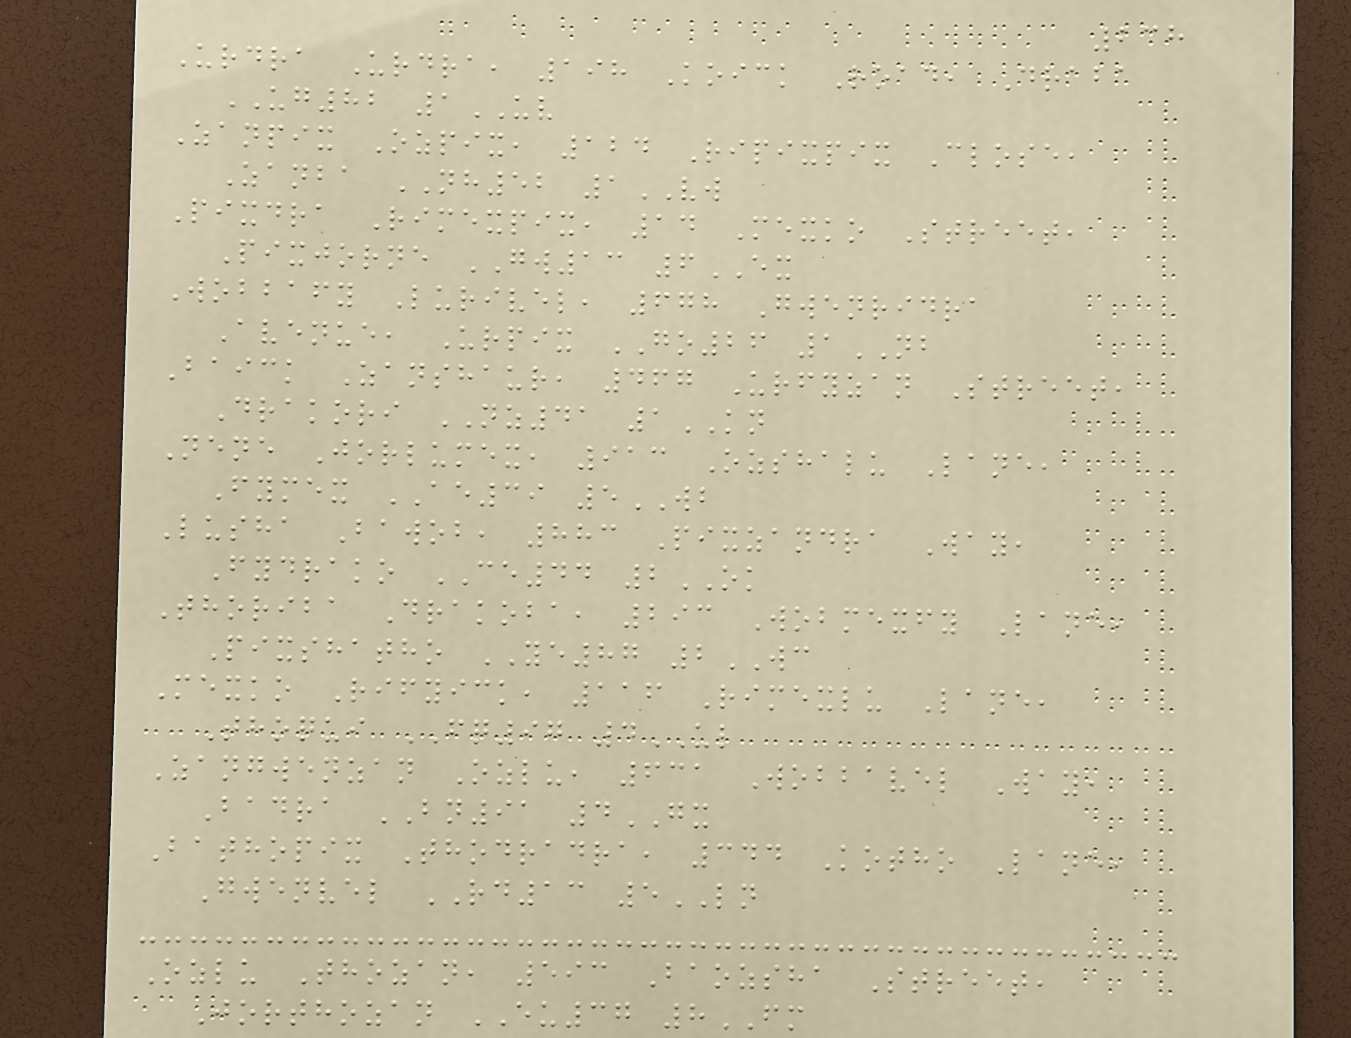238
Urdra Urdra, 198 Koick Road, Draba
UG82 1UV
Zanpix Ozpix, 124 Ripixpix Close,
Zanba NH52 1VW
Pixdra Rimexpix, 14 Mexko Street,
Pixjorne GW13 6EX
Wobbafy Lurivel, 678 Gwenridra
Avenue, Urpix GO26 1NB
Baick Zanshaur, 467 Urfyzan Street,
Drakori NZ41 1KN
Nene Jorlumex, 913 Ozshalu Lane,
Fymex AE39 5WB
Lusha Bawob, 883 Pixzandra Way,
Fydrako CE44 2OK
Thoriba Drakoba, 293 Wobmexfy Lane,
Pixshatho YE87 2WC
Mexko Rifyick, 116 Rimexlu Lane,
Thoqui FQ97 4UL
Zangwenzan Ozlu, 631 Wobbavel Way,
Badra BN91 4GX
Bathopix Thodradra, 344 Kotho Lane,
Gwenvel RD13 5LN
Ozlu Thozan, 593 Baozsha Street,
Jorthozan EU37 8FM
